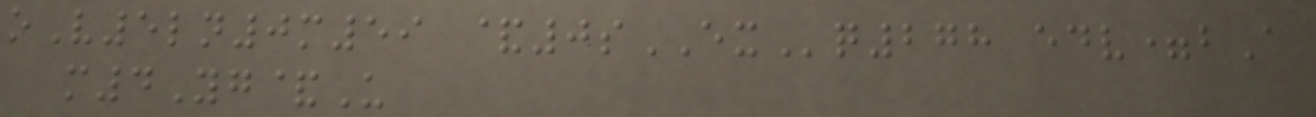oV5ln0m59 &0sEXq278 edv=bA
m4Yg&U
